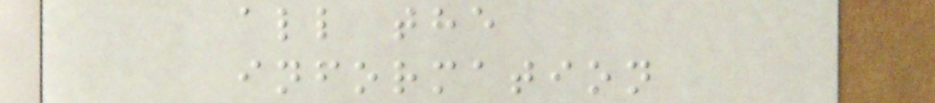all the
information
